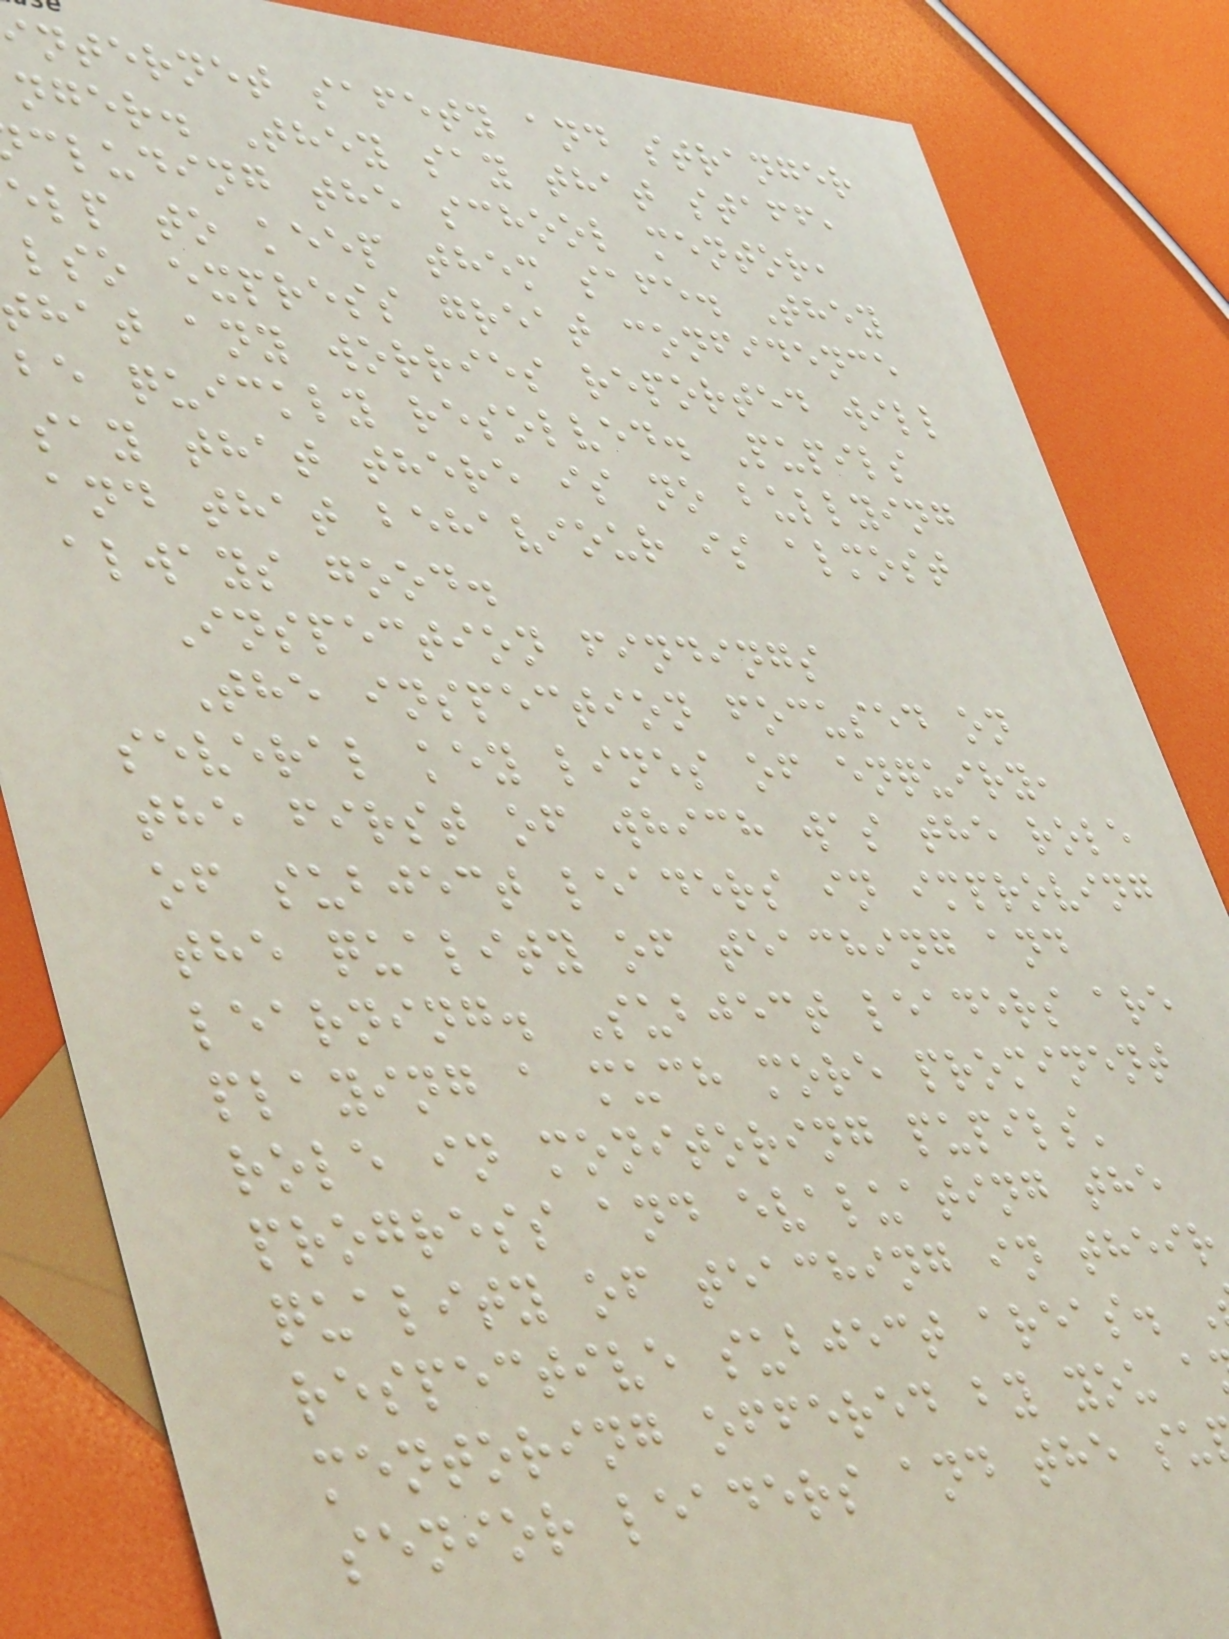nternet safety and stranger
nger. They say that staff,
cluding the school mentor,
elp to keep them safe. They
lso express great confidence
hat any worries reported will
be quickly resolved. Pupils
say that there is no bullying
and that behaviour is almost
always good.
Inspection findings
The inspection focused on
several key lines of enquiry,
the first of which was the role
of subject leaders in improving
the quality of teaching and
learning. Subject leaders are
playing a much more prominent
role in monitoring pupils'
progress and evaluating the
quality of teaching in their
respective subject areas.
mentoring offered by you a
senior leaders and the su
